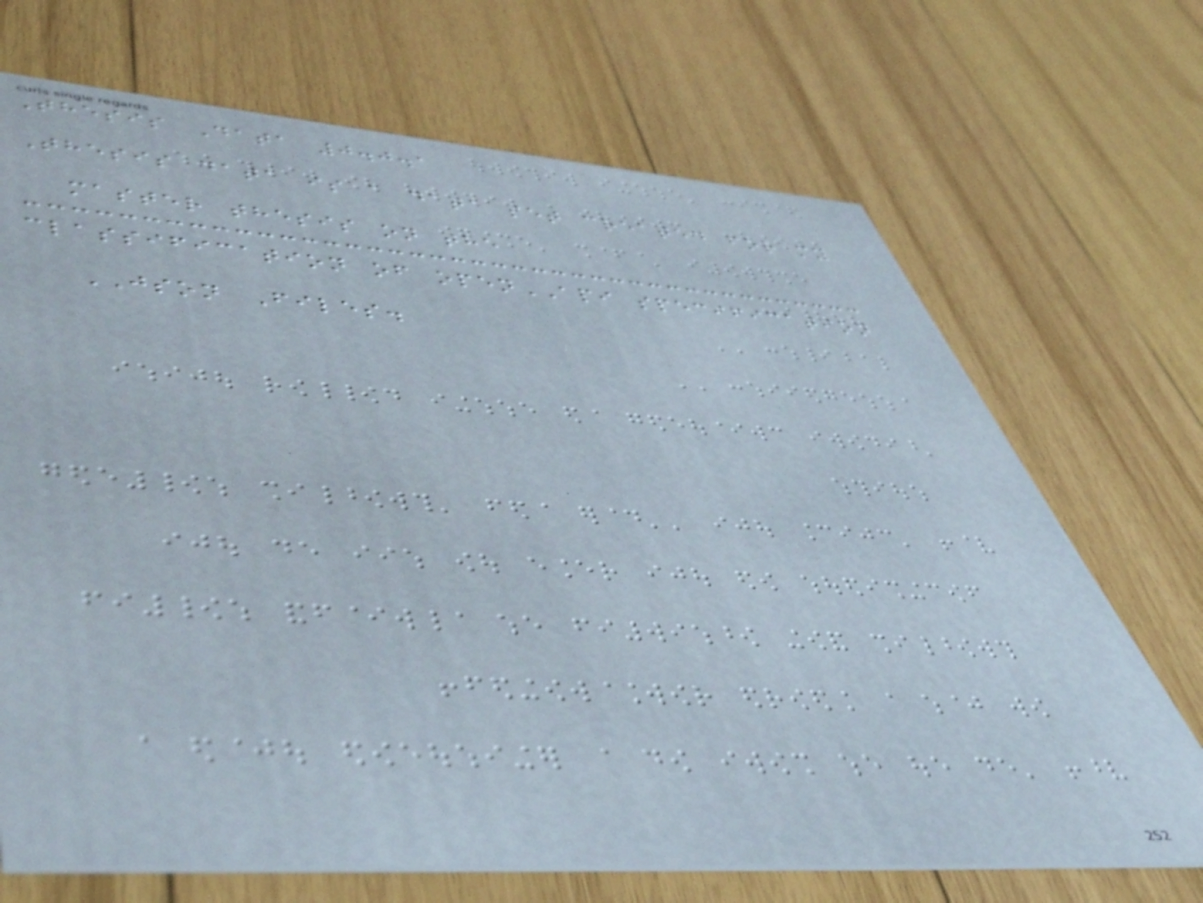Thesis Data 0.0.1
Thesis data is a data set created for my
master thesis on the
classification of openAPI specification
JSON Files.
